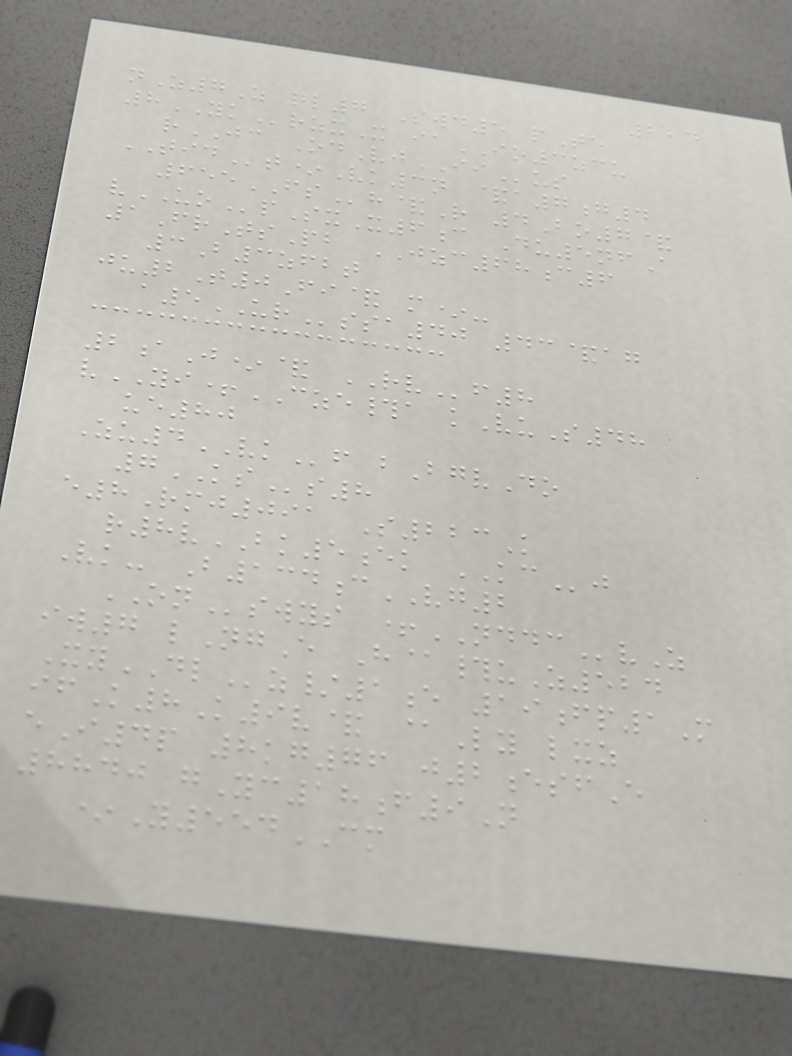224
nZ7Z ql7 Swd5 pTe
8YKrzxX iaIO3zcu
rJC OdVjIIus
TIDt*Vk3n &a7g4
655FSh&R 4Bo7&
vUOpSxX6c Du5nfA
1FrTsPb JZC68c6
3B3zfbt
ju2T0Fi& m*-
a5URssa40 43&ag
2aJ*& RVf8
vYI+CZE#a kVuS48
ue80
Zu4VKf bBgvDo
7KSs8
e8Rmj091 S223K
r8vBK5ek KCj
Vk- B134cVG2
ONswys +NDDCvZ
iw7 lNgE H@#uZ524
XyDLz/1e 19fp1M
ifK8K9v& @Ly lxz
eI4p 8kg76 j2esfE
8840 gYc18f9N
*Y554CM
